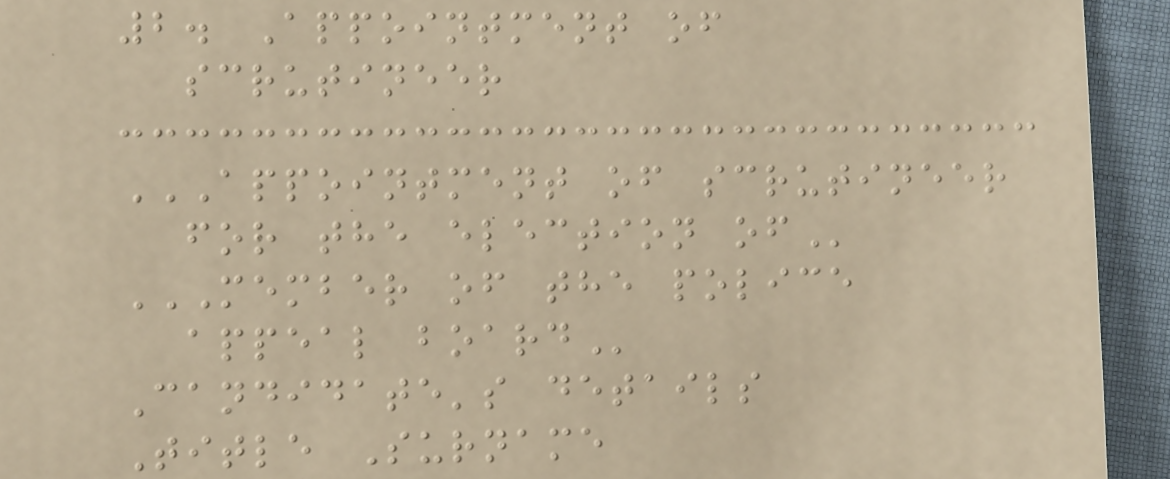2. Appointment of
scrutineer
APPOINTMENT OF SCRUTINEER
FOR THE ELECTION OF
MEMBER OF THE POLICE
APPEAL BOARD
Candidate's details
Title Surname
